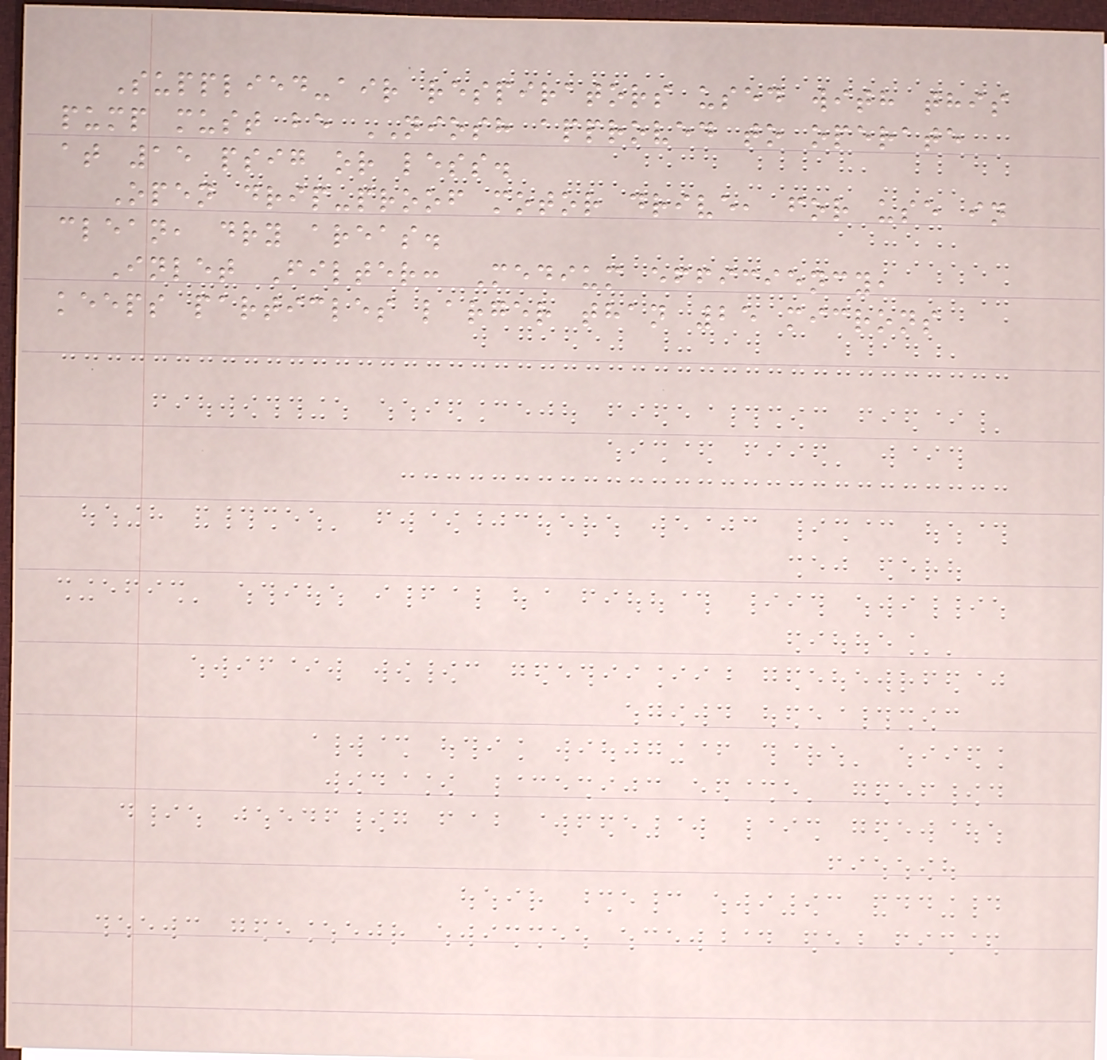Supplied-air respirators used with this
pump must be NIOSH approved to operate
at 15 psig or less.
Open drip-proof motor drive, for use in
clean, dry areas.
Inlet Filter: Medium efficiency,
keeps particles larger than 25 microns
